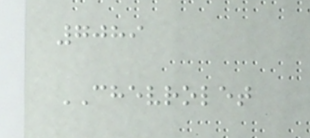7089
CHEVROLET
